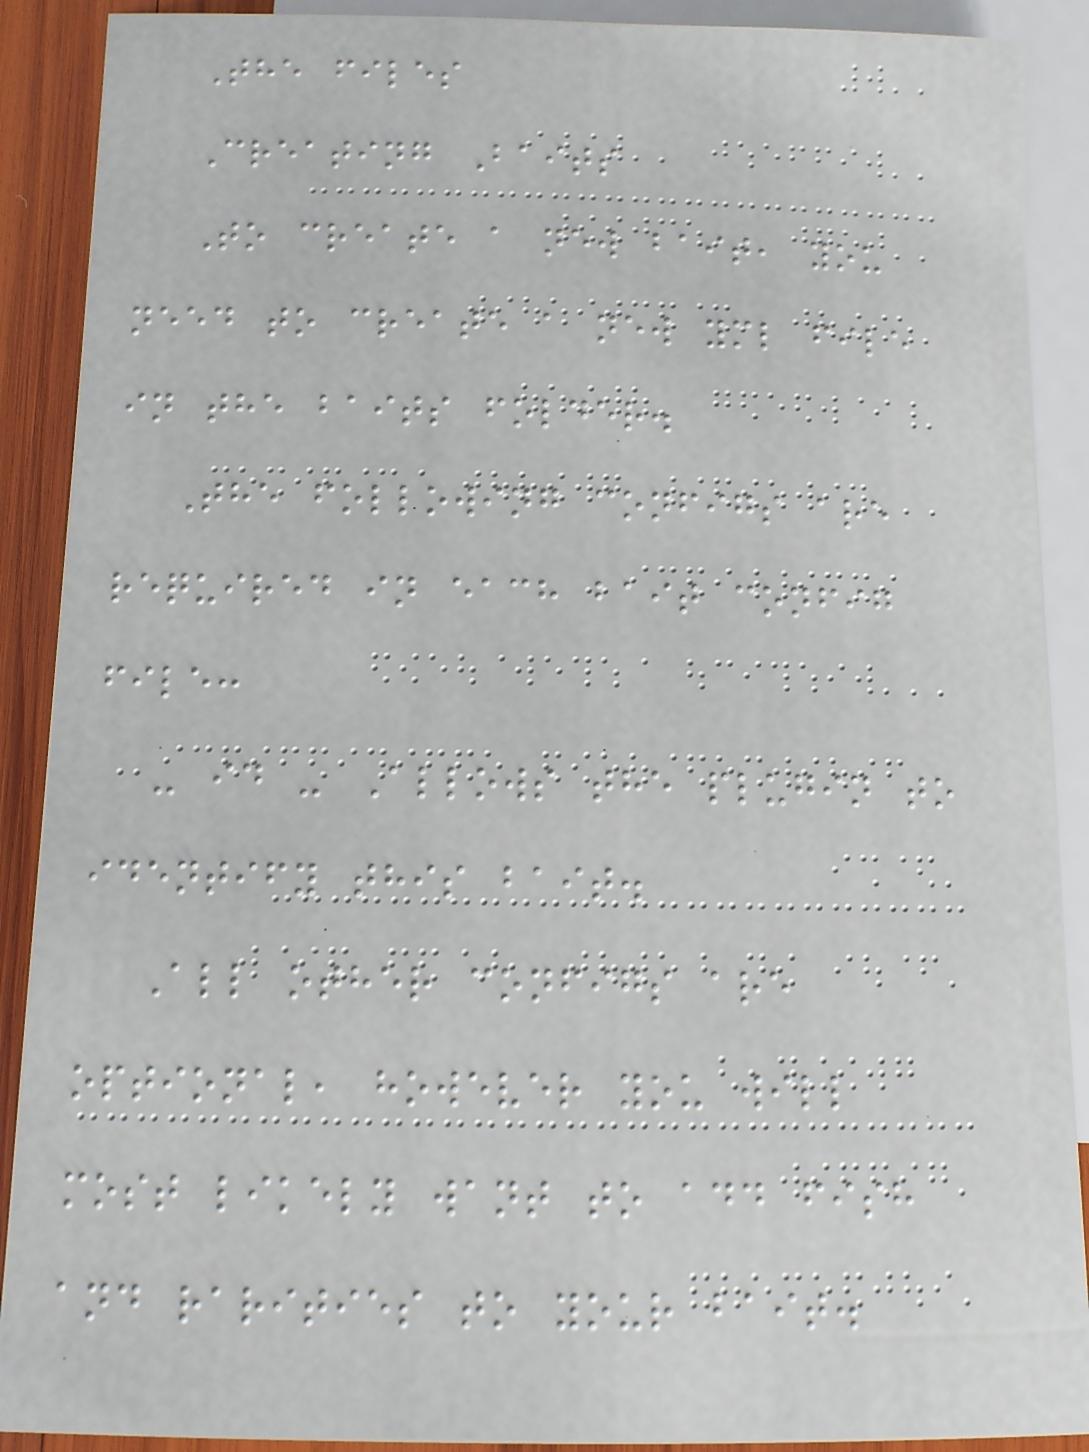The files
Creating Baits
To create a new bait, you
need to create a new yml file
in the baits folder.
The following configs are
required in each bait config
file:
- id - Allows the plugin to
identify this bait.
All other configs are
optional, however you will
most likely want to add fish
and rarities to your bait.
